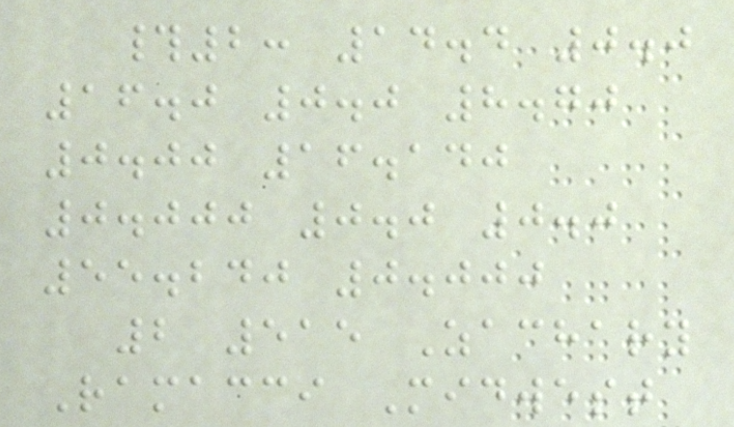#2: 14.4 0.0
16.0 0.0 8.70
0.00 16.140
0.000 0.0 0.0
55.240 0.000
2 515 Zachary
Ramacci Midwest
